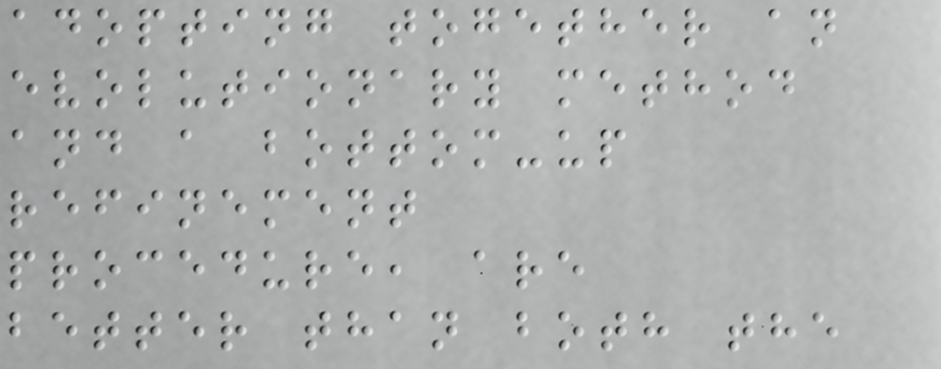adopting together an
evolutionary method
and a bottom-up
refinement
procedure, are
better than both the
